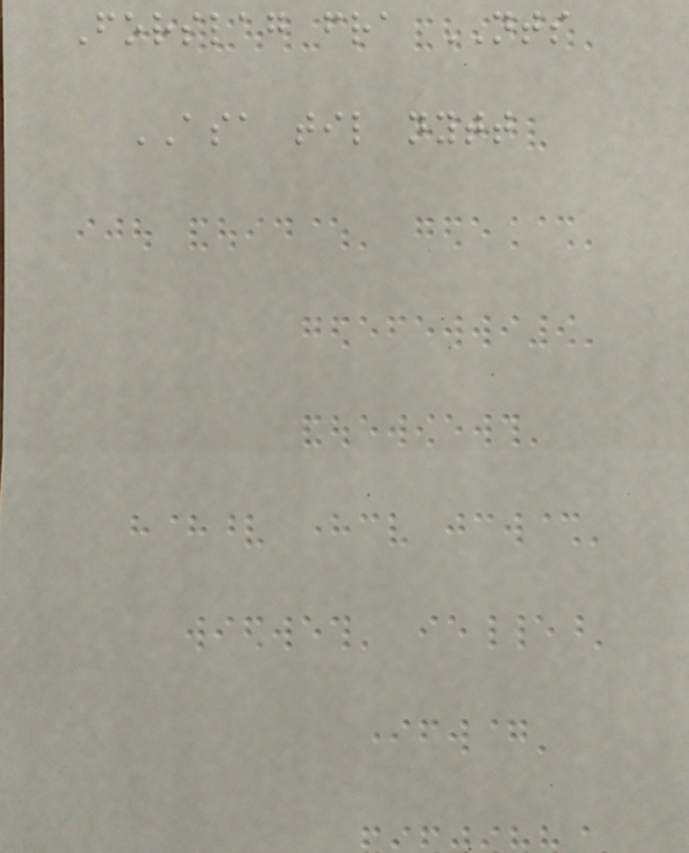Forslag fra NTS
ASA til nytt
